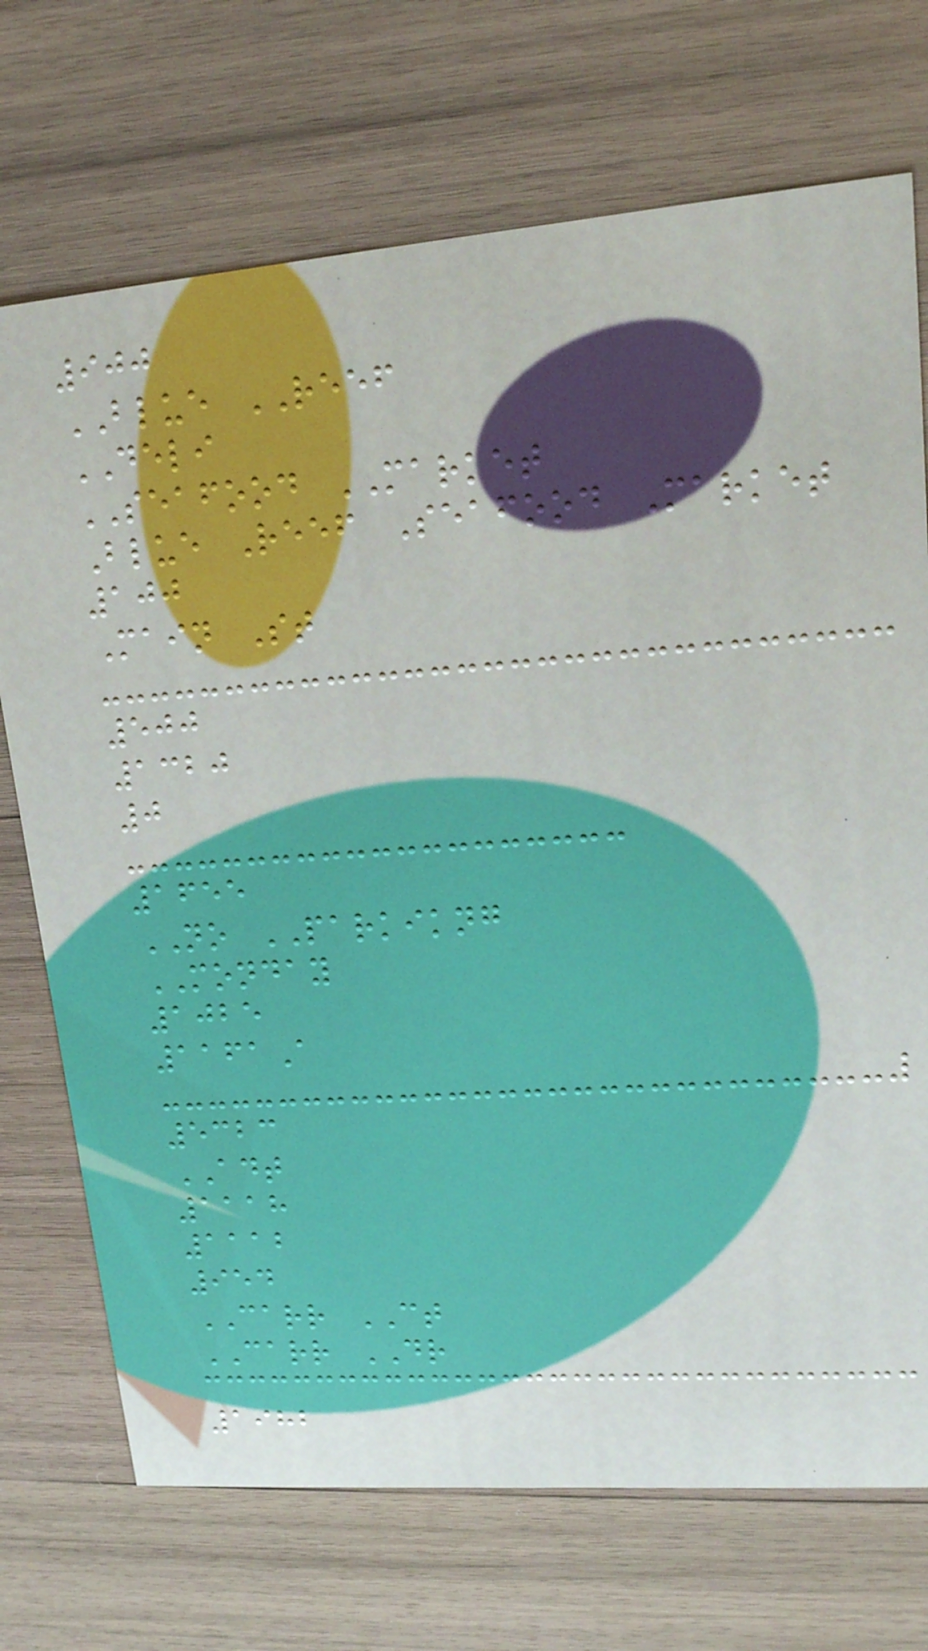900
BLUE REEF
DELI
SEAFOOD MARKET
Blue Reef Seafood Market
100
Main St
500
1320
0
1655
NO PARKIKNG
MONDAY
1025
1161A
5323
ADT
1118
1112
954
CARR CT
CARR DR
1982
